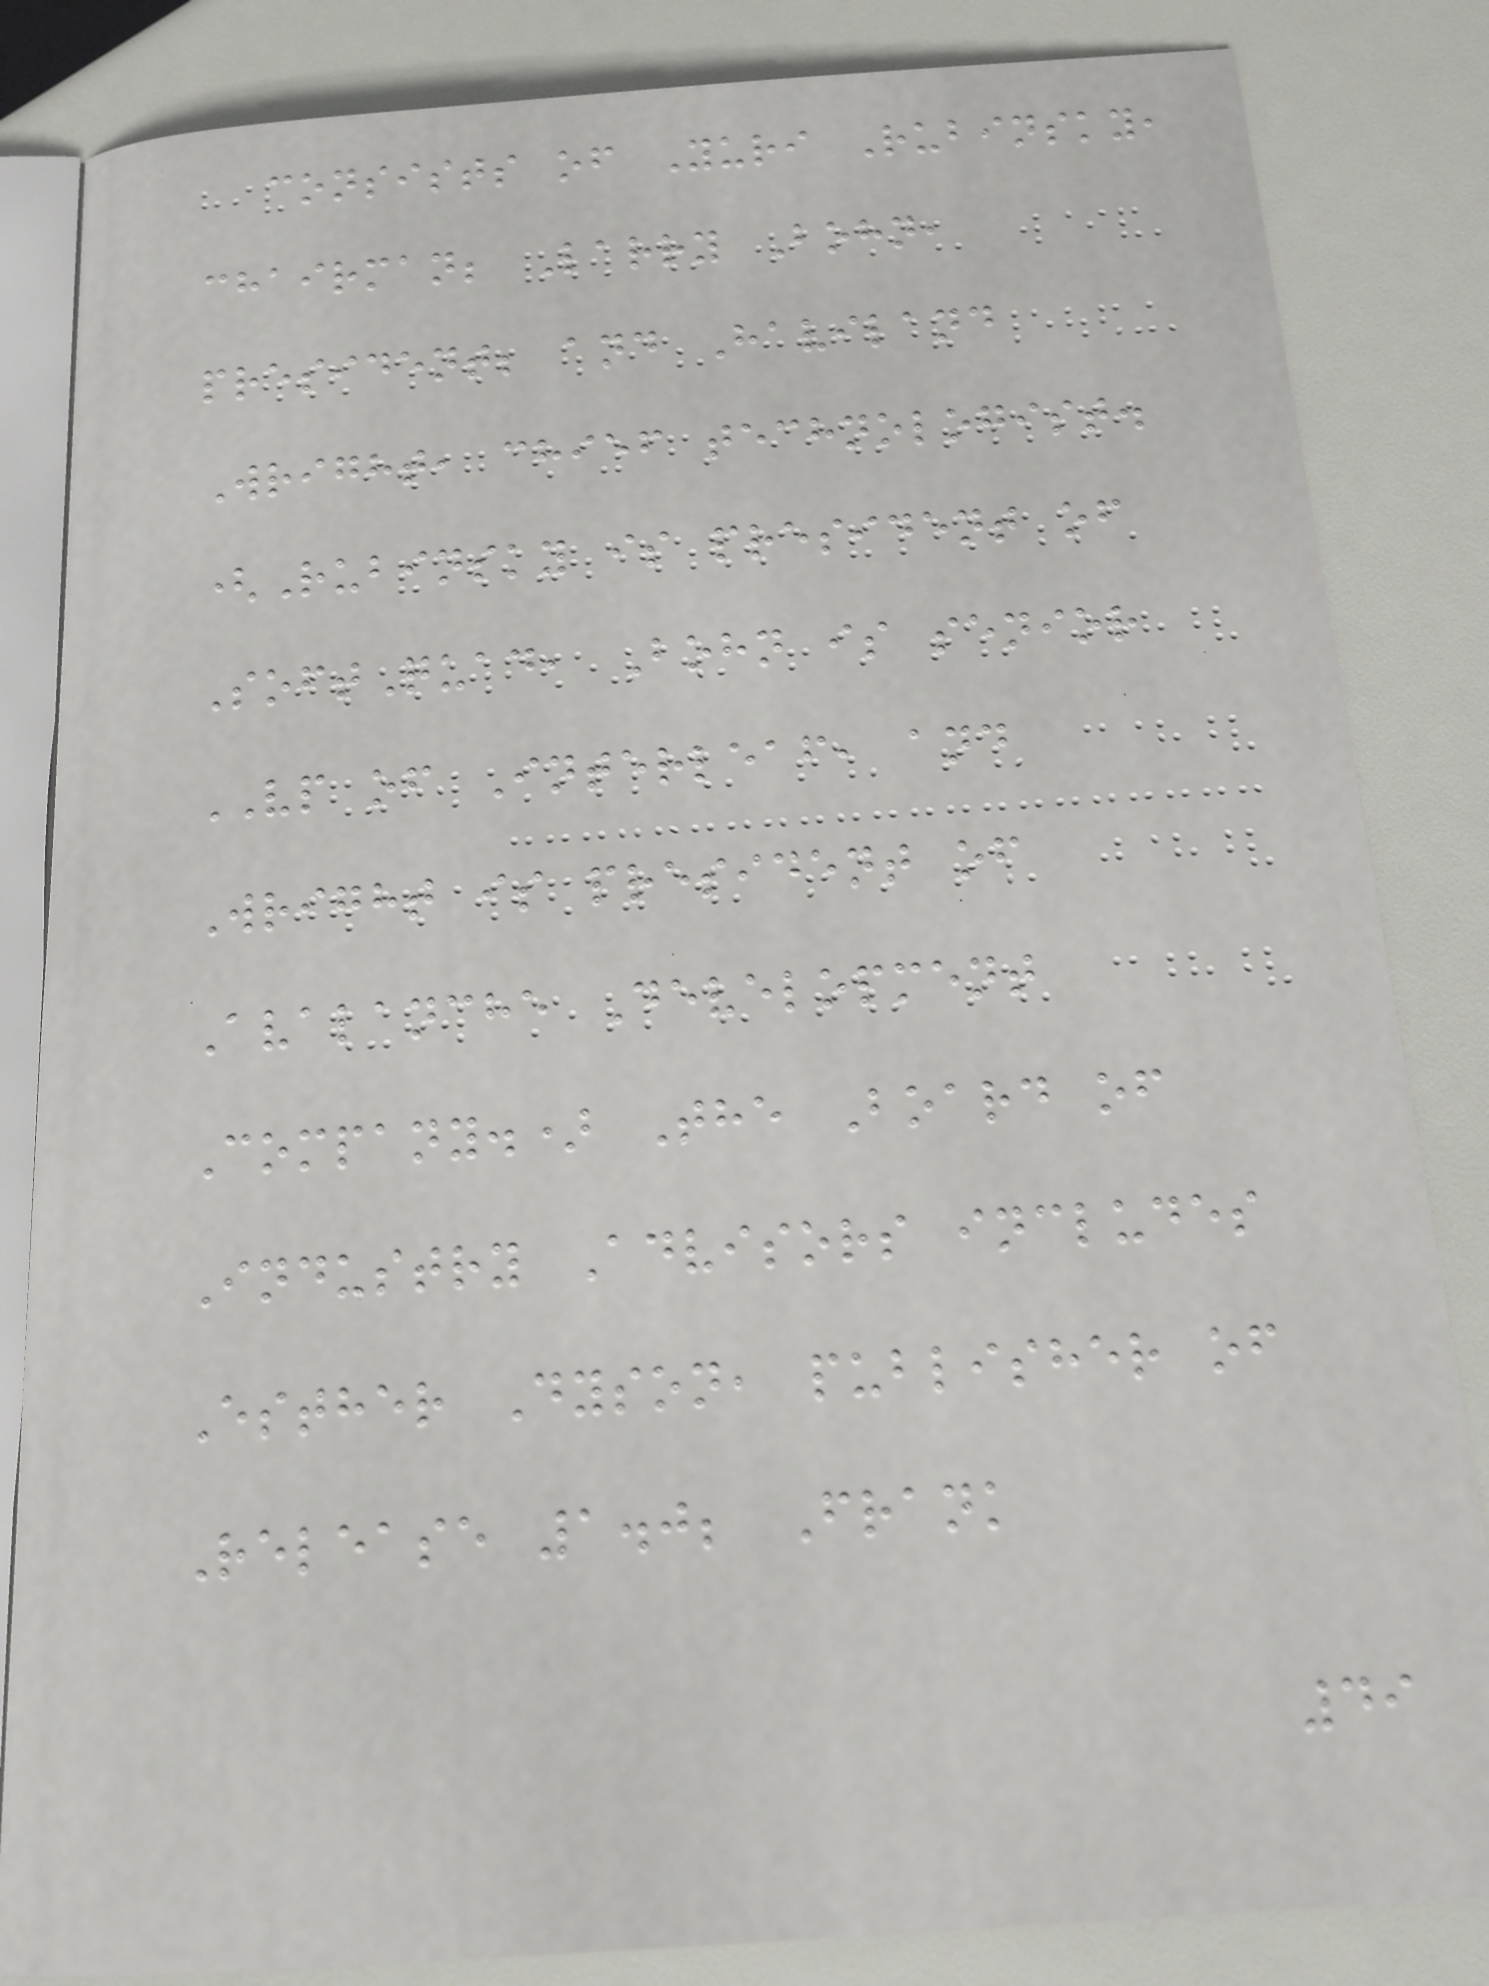consists of Yuri Rubinsky,
chairman; Larry Bohn,
president; and Haviland
Wright, chief technologist.
(Rubinsky is president of
SoftQuad, Bohn is senior
VP of Interleaf, and
Wright is president of
Avalanche Development
Company.) The Board of
Industry Advisors includes
Esther Dyson, publisher of
Release 1.0; Frank
49
